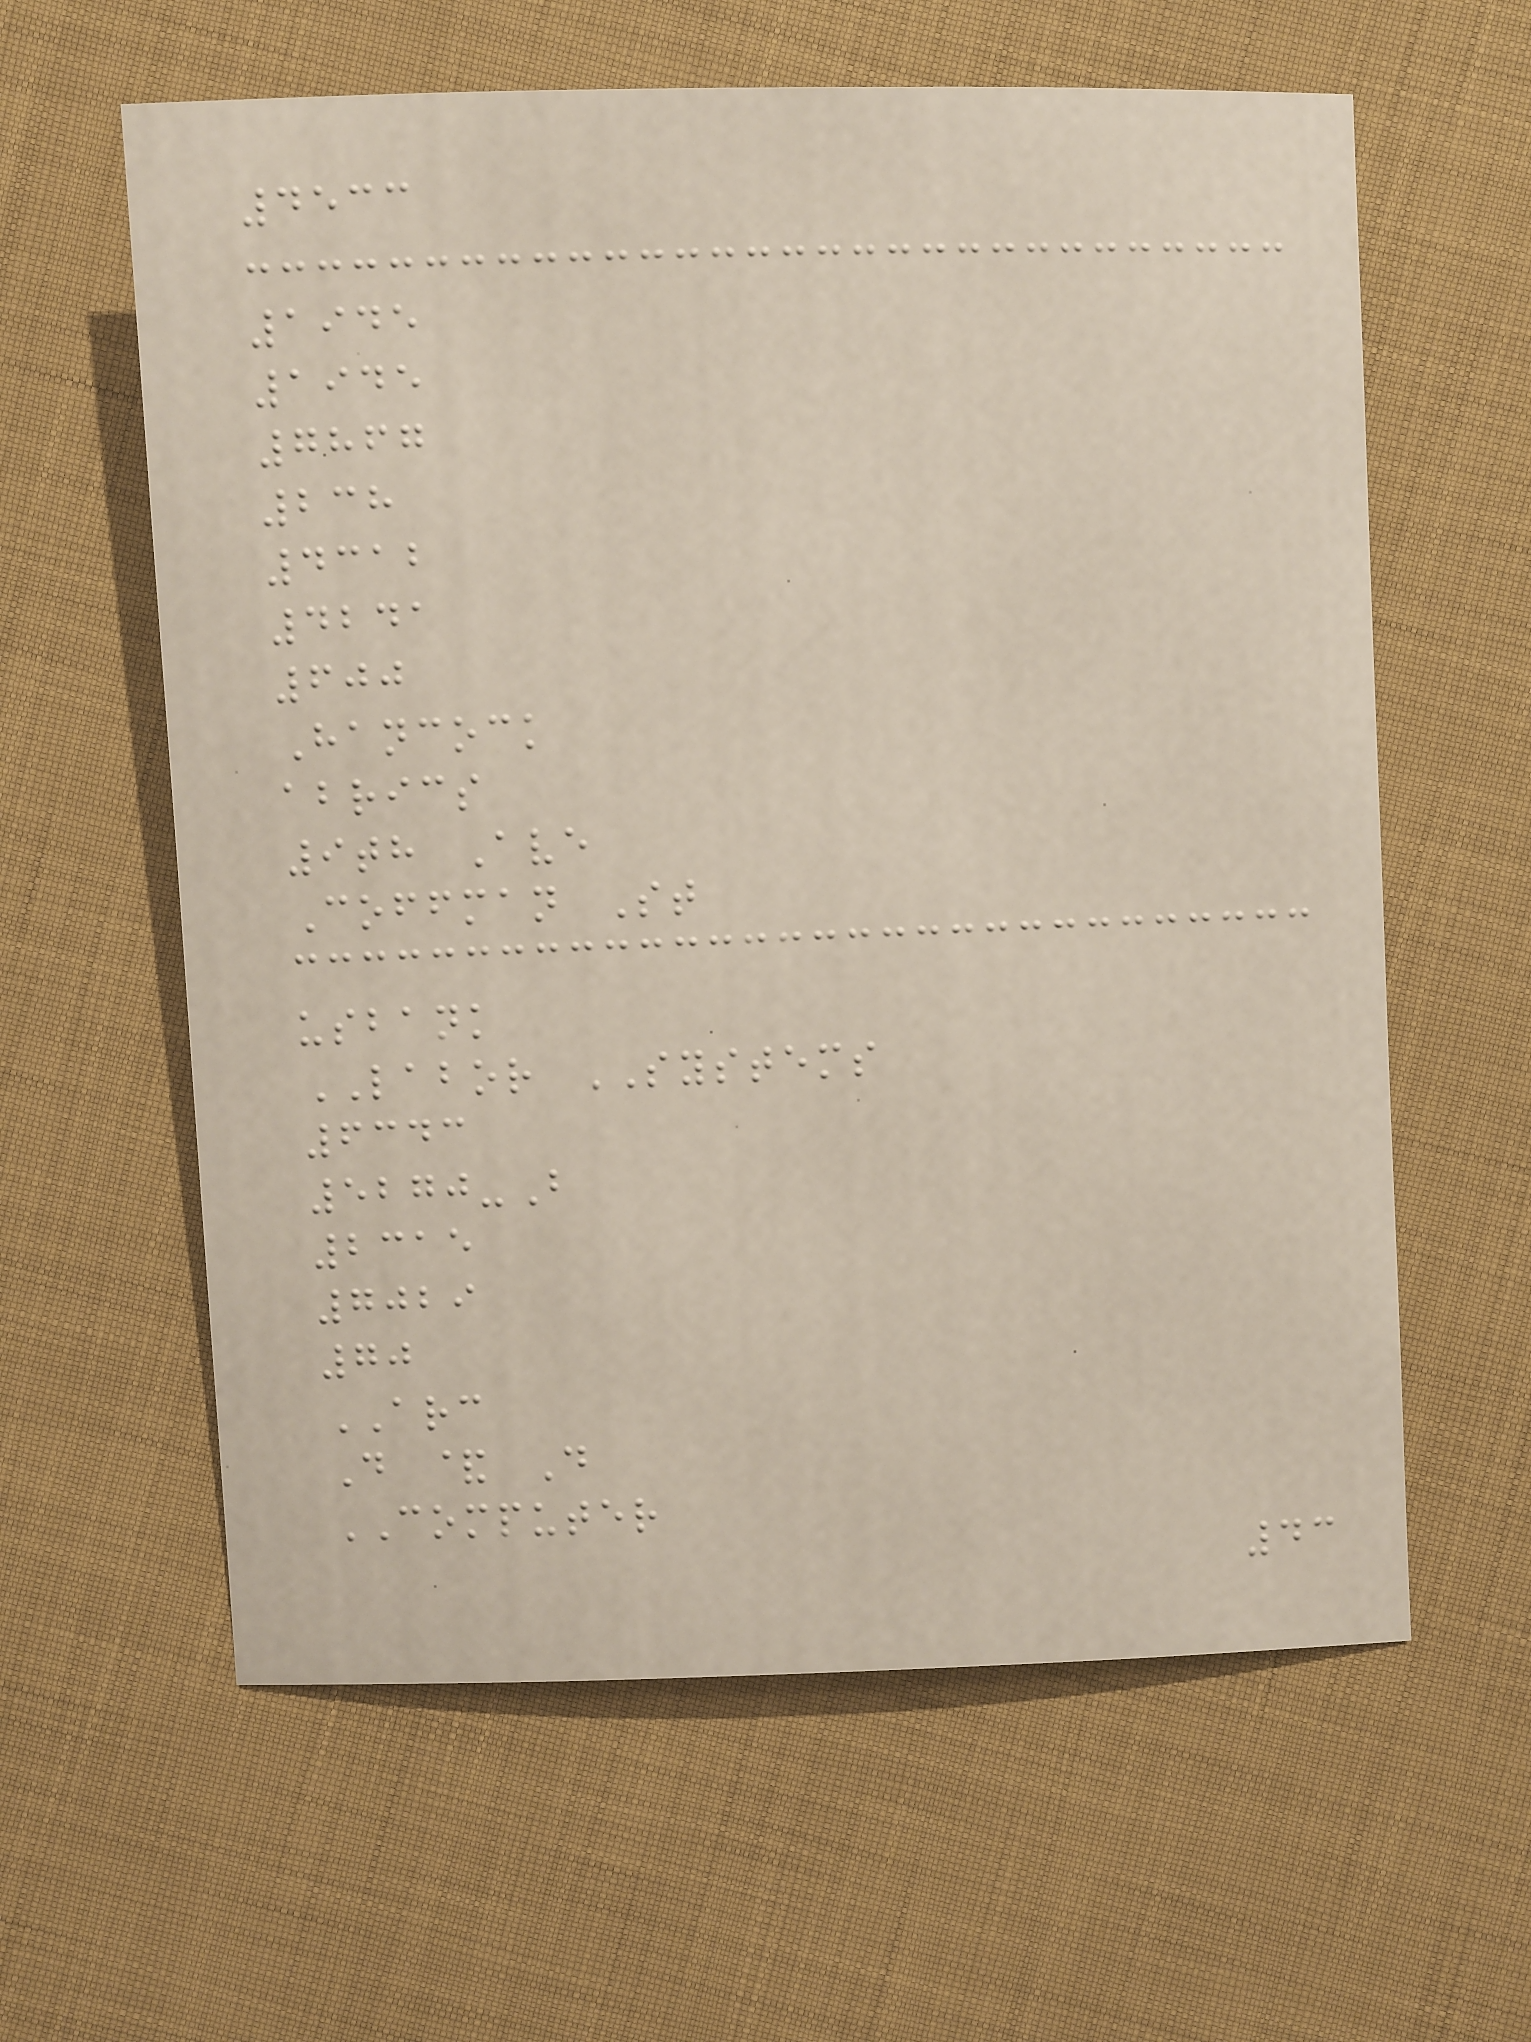4533
1945
1945
7867
238
4312
4241
600
Hancock
abrics
9th Ave
Coffman St
usbank
LABOR SYSTEMS
6343
5270-B
2315
7029
70
ARC
D & D
COMPUTER
43
